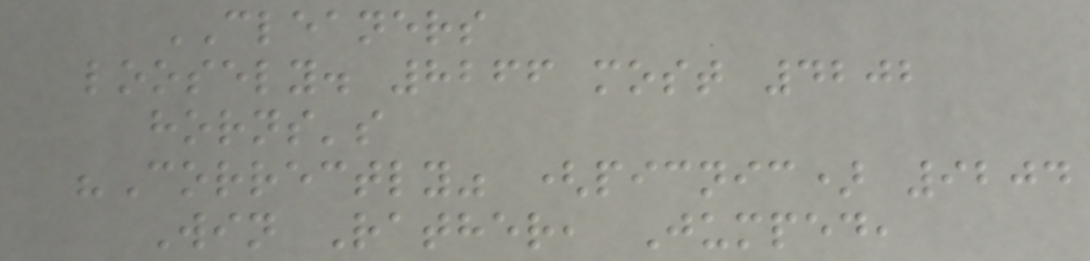CLEANERS
loosely. 8266 most 4202
horns's
"Correctly" (picnic) 9204
Win Rather, Jumped,
